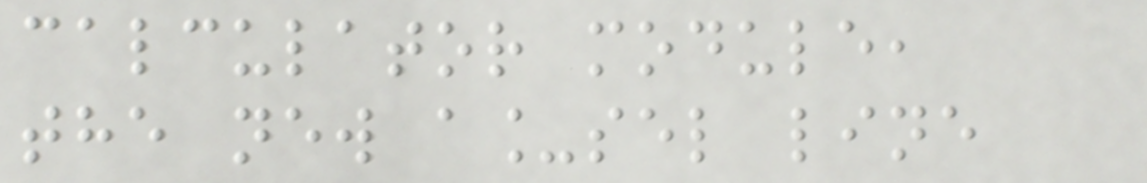calculator module,
the new a_sel line
